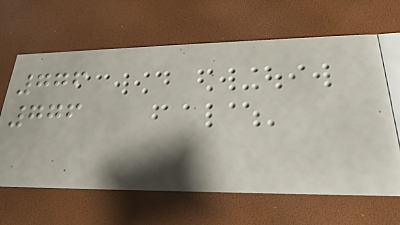776
776
